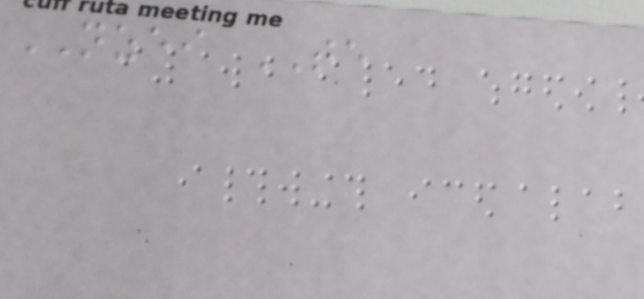NZEI TE
